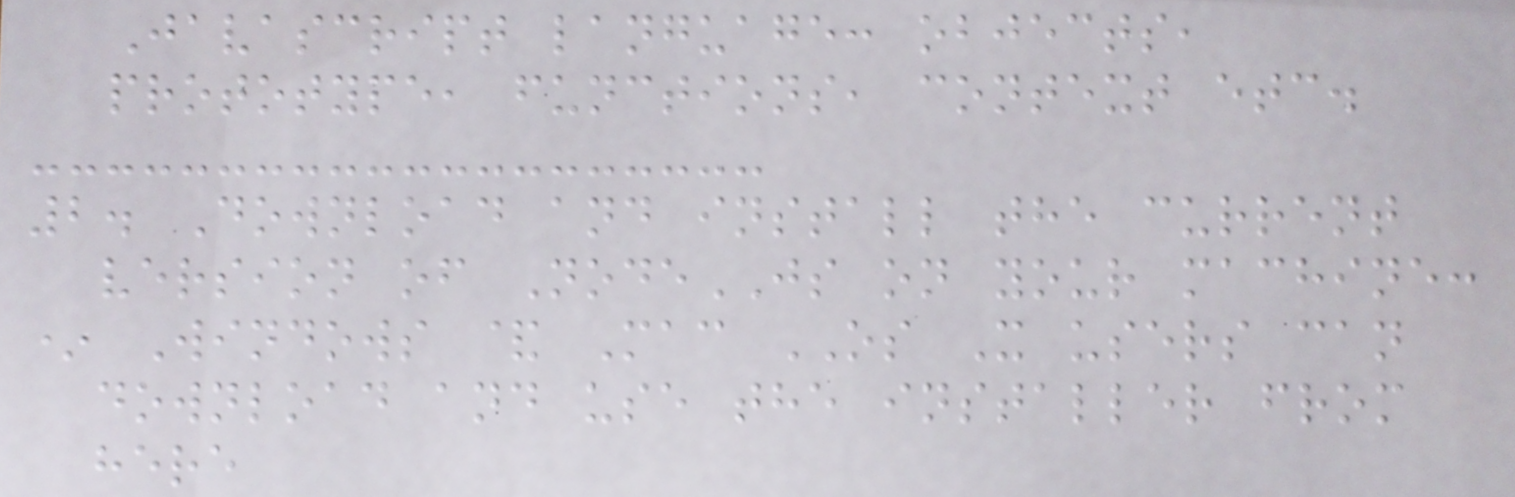Javascript language: objects,
prototype, functions, context etc.
2. Download and install the current
version of NodeJS on your machine:
* Windows & Mac OS X users can
download and use the installer from
here
